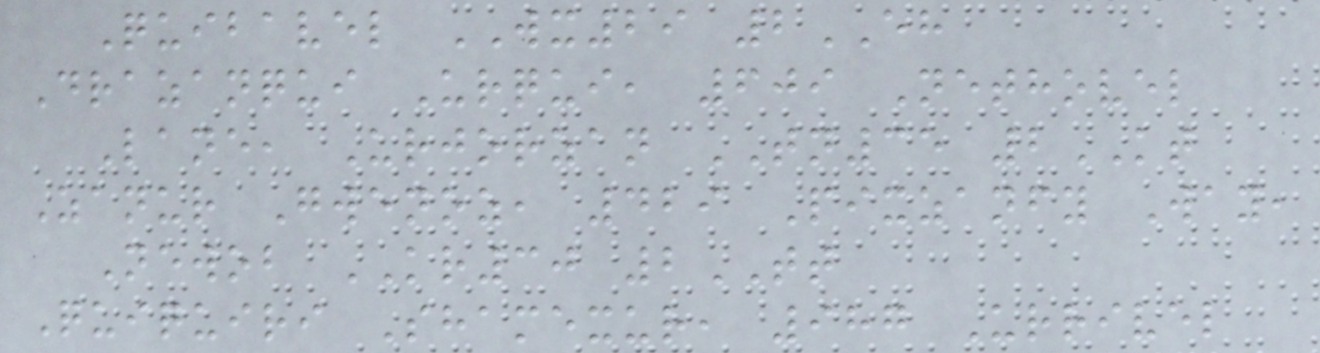Quibavel WX29 2EH
Drazanqui Urqui, 609 Nethovel
Lane, Urjorzan TN35 2KT
Zanur Gwenoz, 429 Pixzanfy Way,
Newob KR30 2TT
Quiquiri Shamexur, 987 Urrivel
